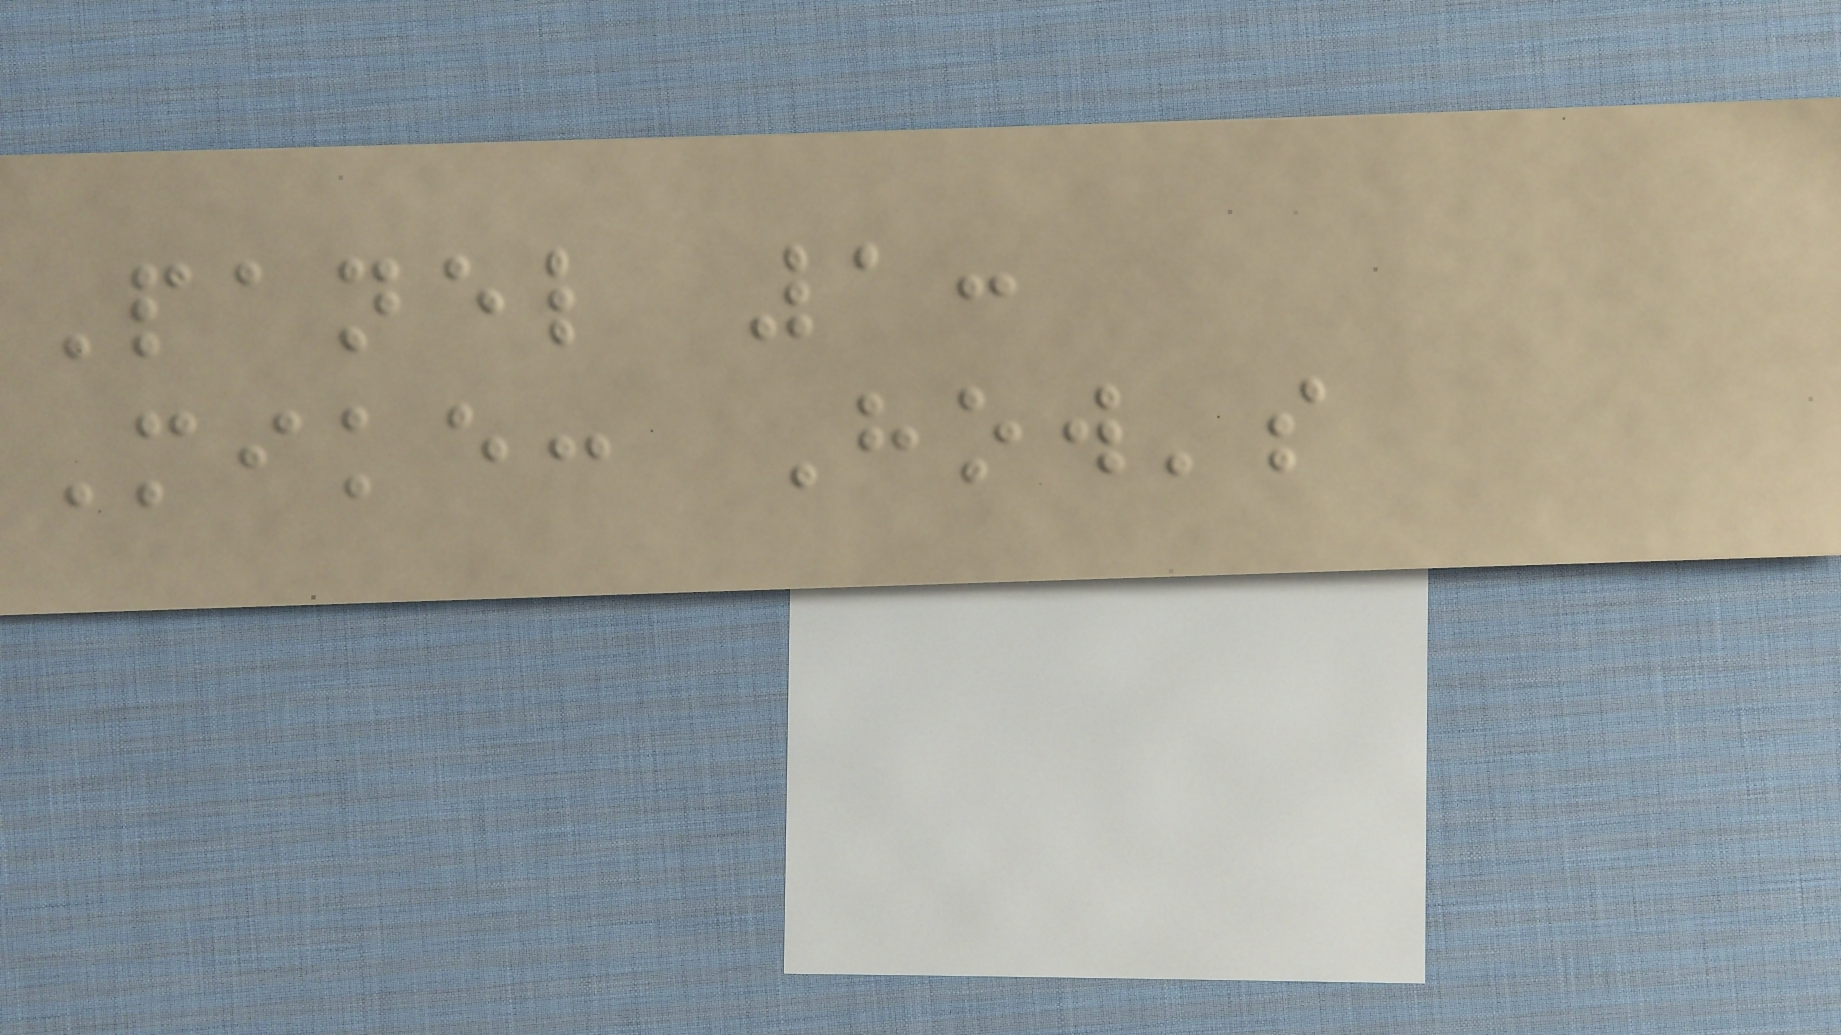Panel 1:
Mike: How's
